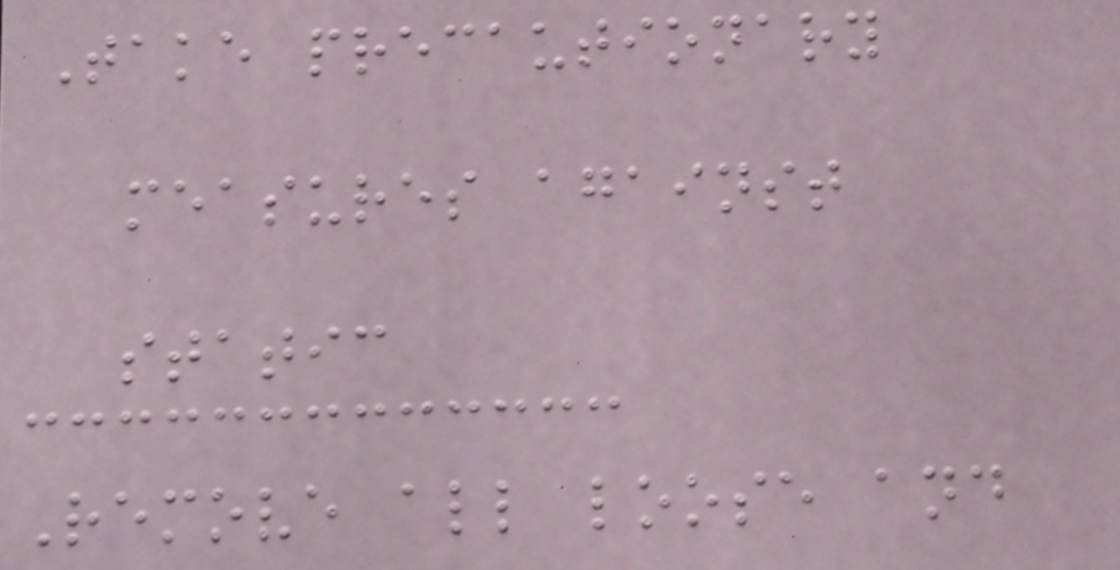Take precautionary
measures against
static
Remove all loose and
